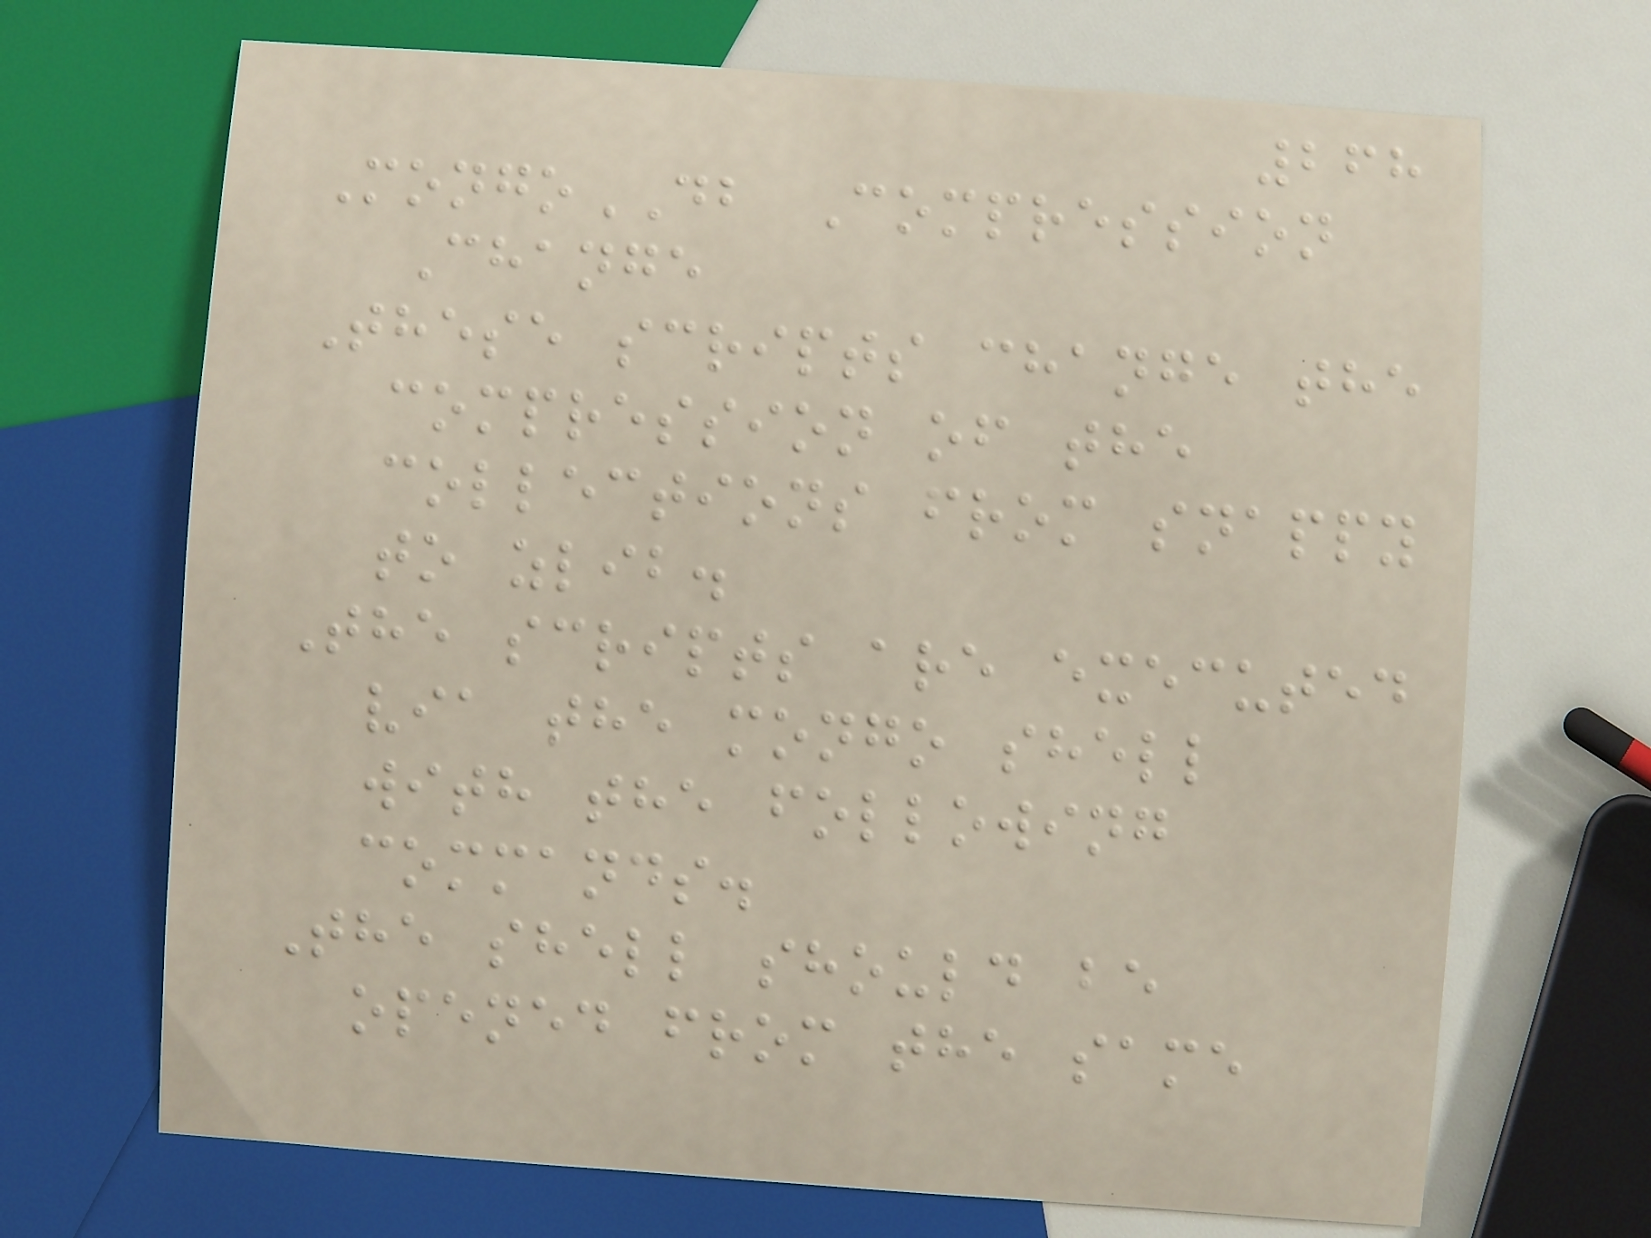268
MongoDB Compression
Change
These scripts change the
compression of the
collections from snappy
to zlib.
The scripts are executed
via the mongo shell
with the following
commands.
The shell should be
opened from the same
